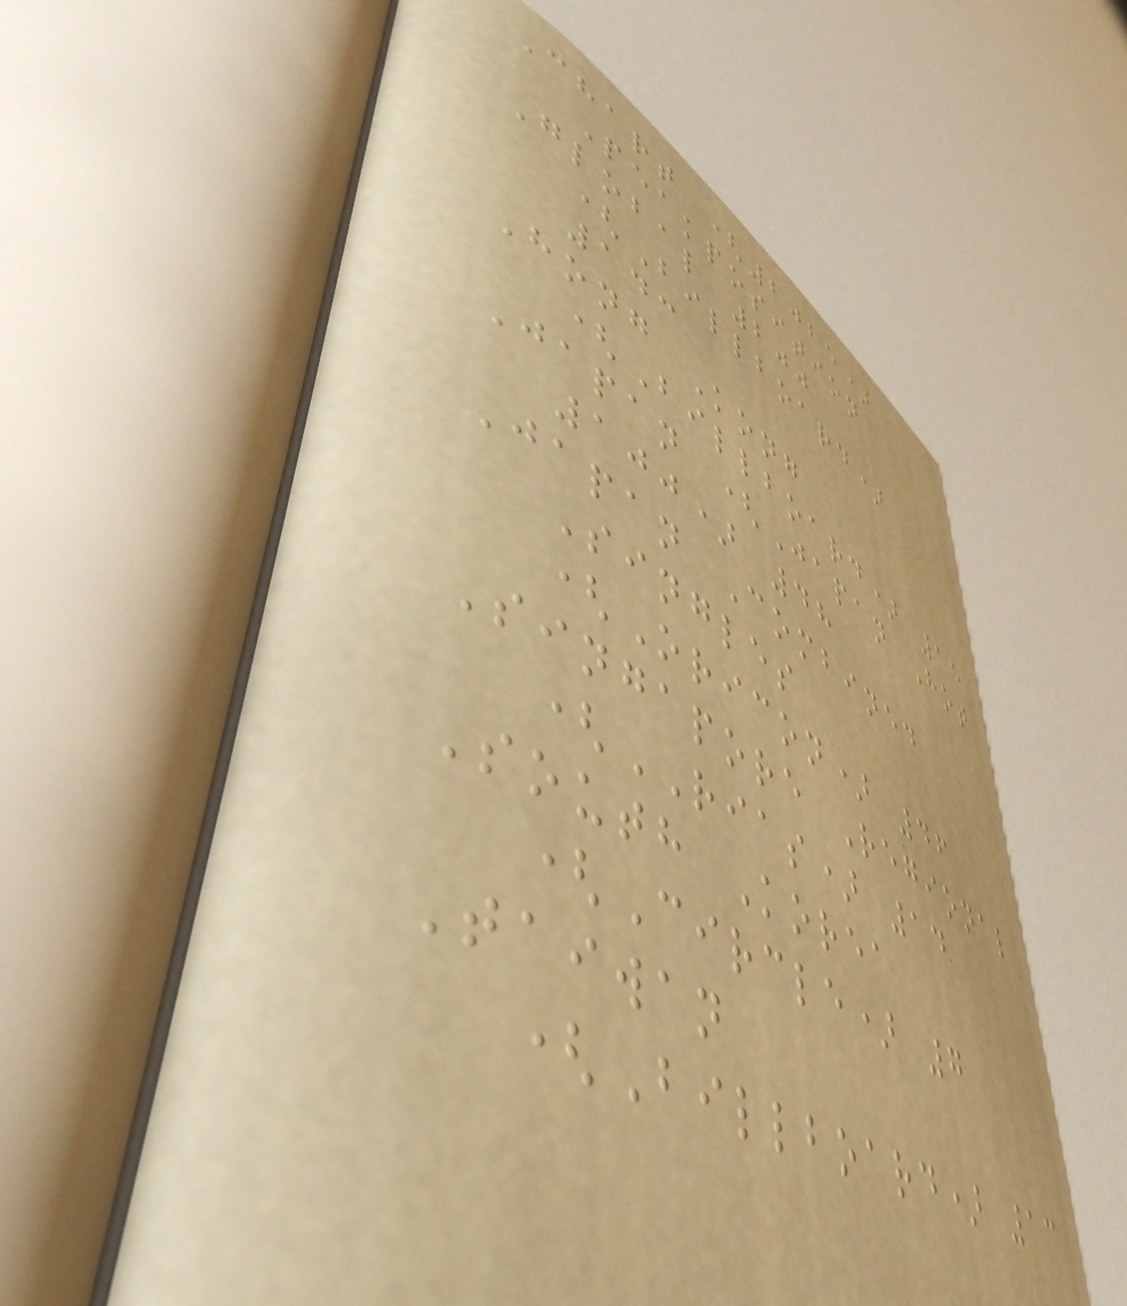Chart (2025)
Peakposition
Global 200
(Billboard)
143
Hong Kong
(Billboard) 15
Japan (Japan Hot
100) 48
Japan Combined
Singles
(Oricon) 46
Singapore Regional
(RIAS) 14
South Korea
(Circle) 7
Taiwan
(Billboard) 13
